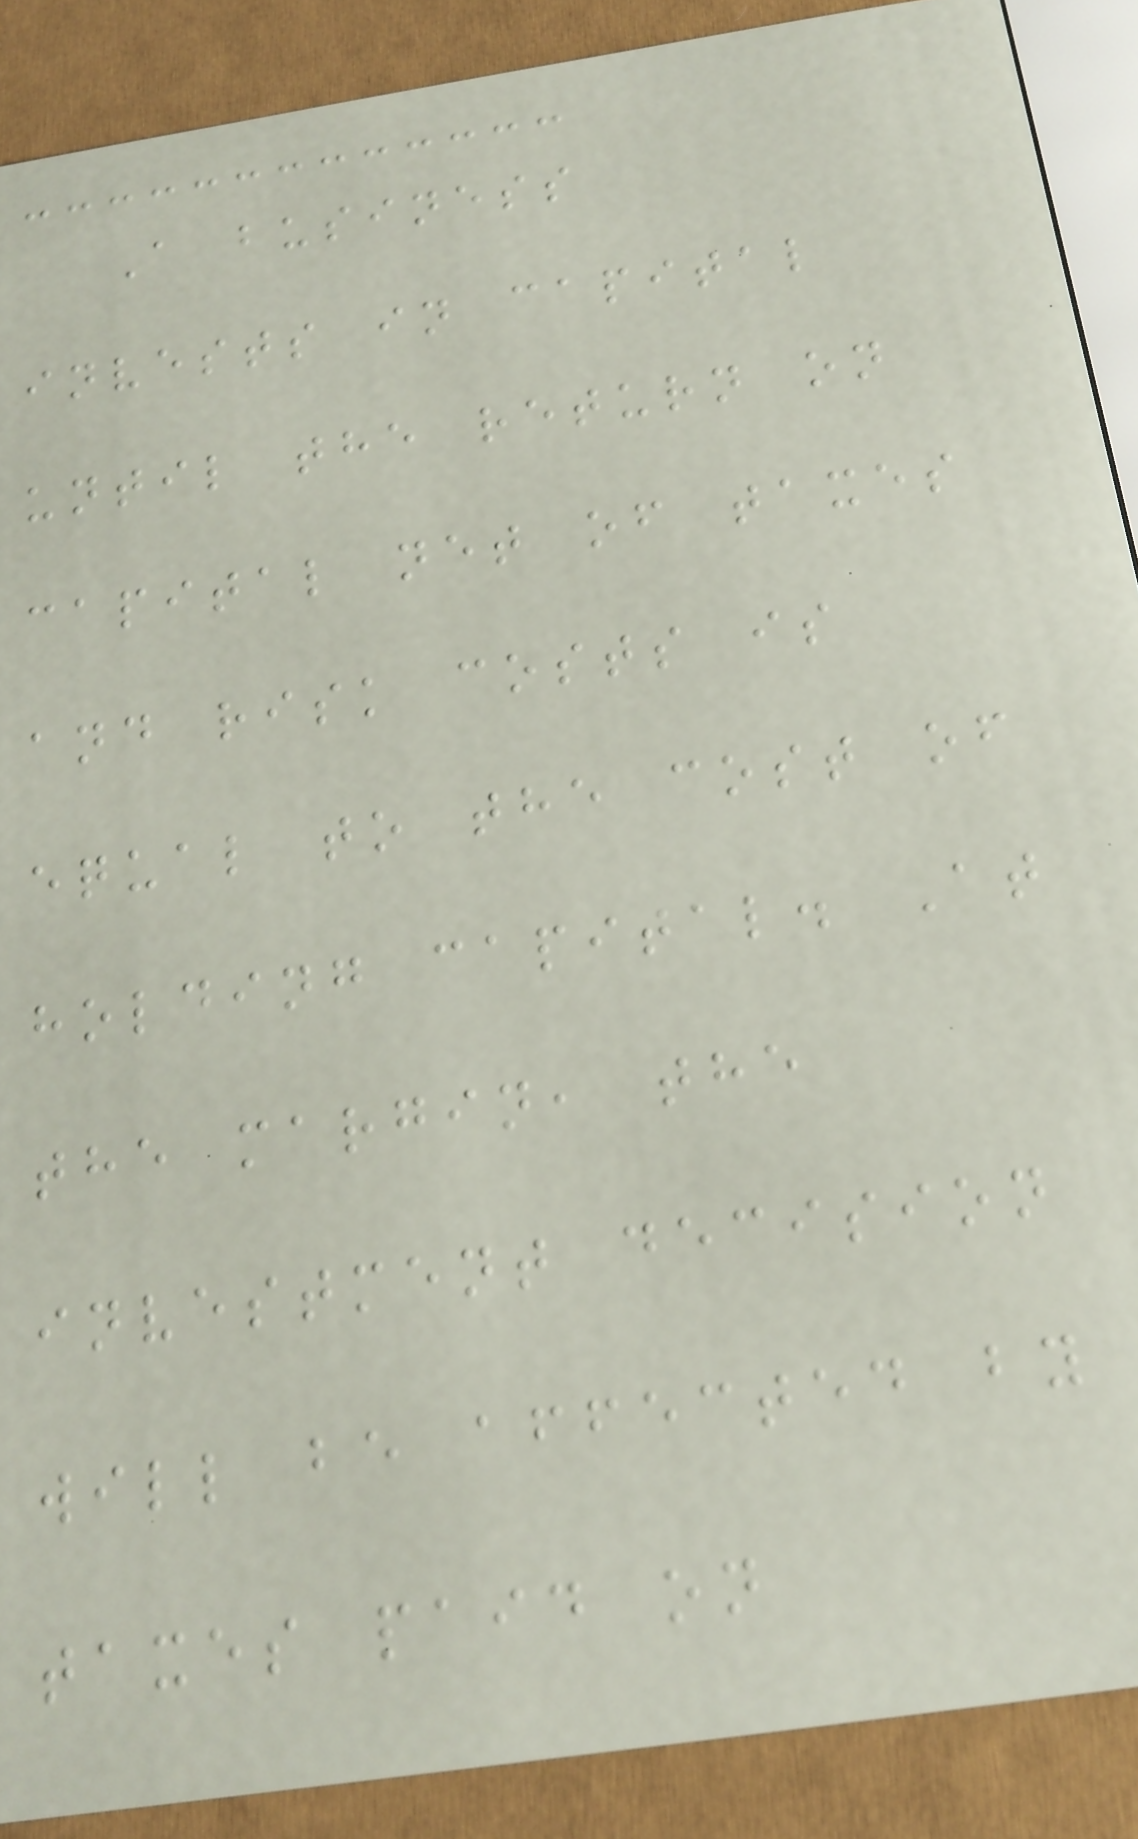A business
invests in capital
until the return on
capital net of taxes
and risk costs is
equal to the cost of
holding capital. At
the margin, the
investment decision
will be affected by
taxes paid on
